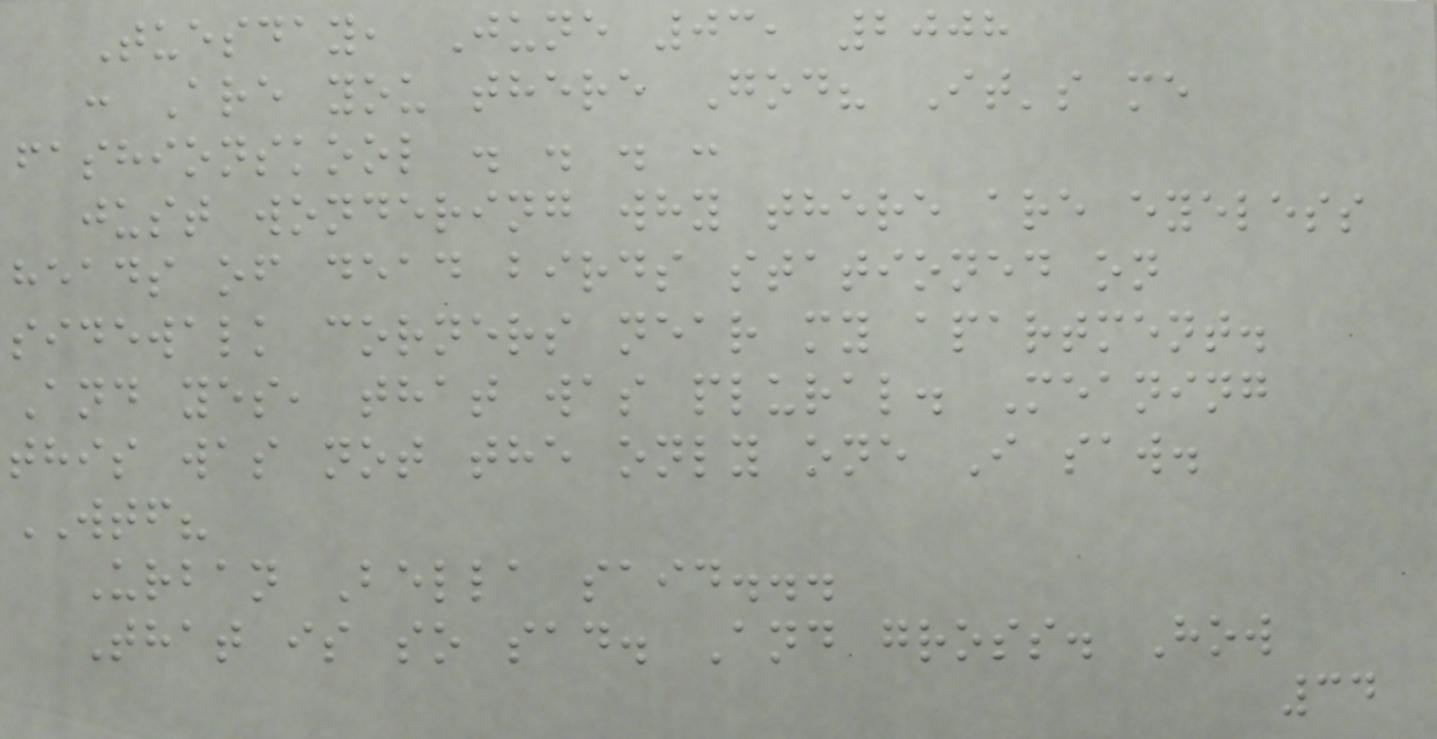Tuesday, June 03, 2008
: Are you there God? It's me
fashionskool . . . :
just wondering why there are eyeless
heads of dead birds stationed on
sidewalk corners near my apartment.
And yes, that was plural. Meaning
this was not the only one I saw.
WTF?
Urban Bella said...
That is so sad. And gross. How
34
